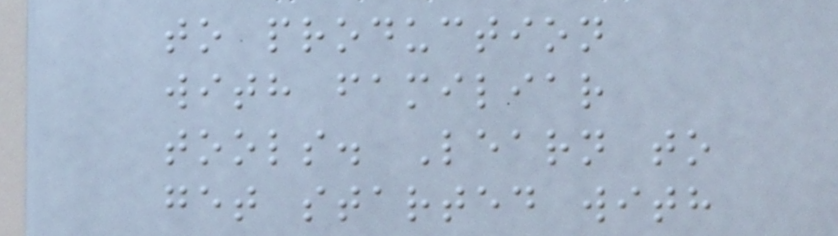to production
with familiar
tools. Learn to
get started with
